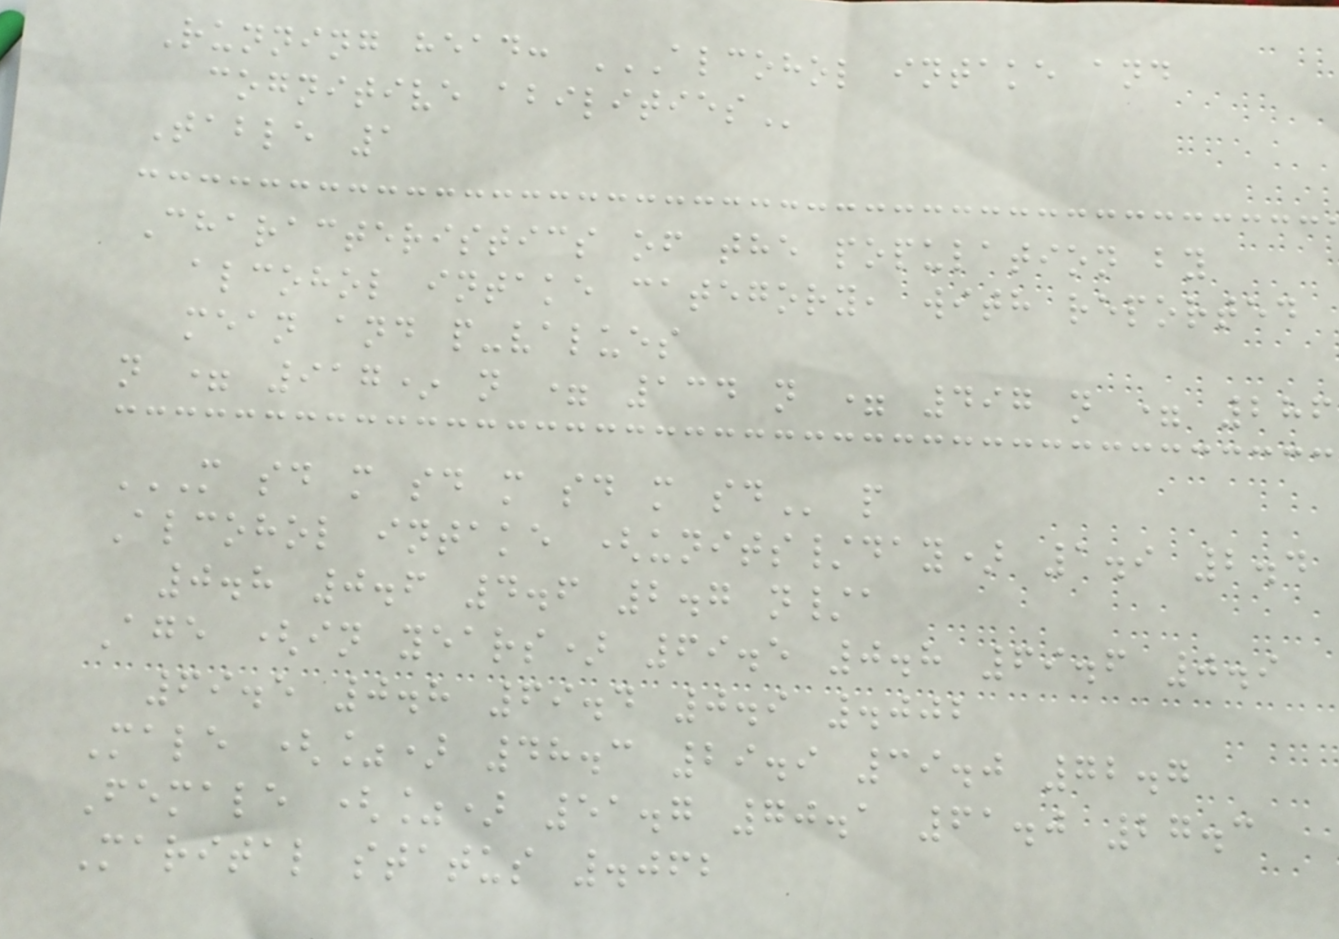Running head: ALCOHOL INTAKE AND
COGNITIVE ABILITIES
Table 1
Characteristics of the population by
alcohol intake category, with reported
mean and p-values
n = 917* n = 134 n = 497 n = 286
M SD M SD M SD M SD p
Alcohol intake (units/day) 1.9 2.4
0.8 0.6 4.6 2.7 n/a
Age (in years) 69.5 0.8 69.6 0.9
69.5 0.8 69.4 0.9 .002
Male (%) 48.3 29.9 39.0 72.7
Female (%) 51.7 70.1 61.0 27.3
Marital status .062
